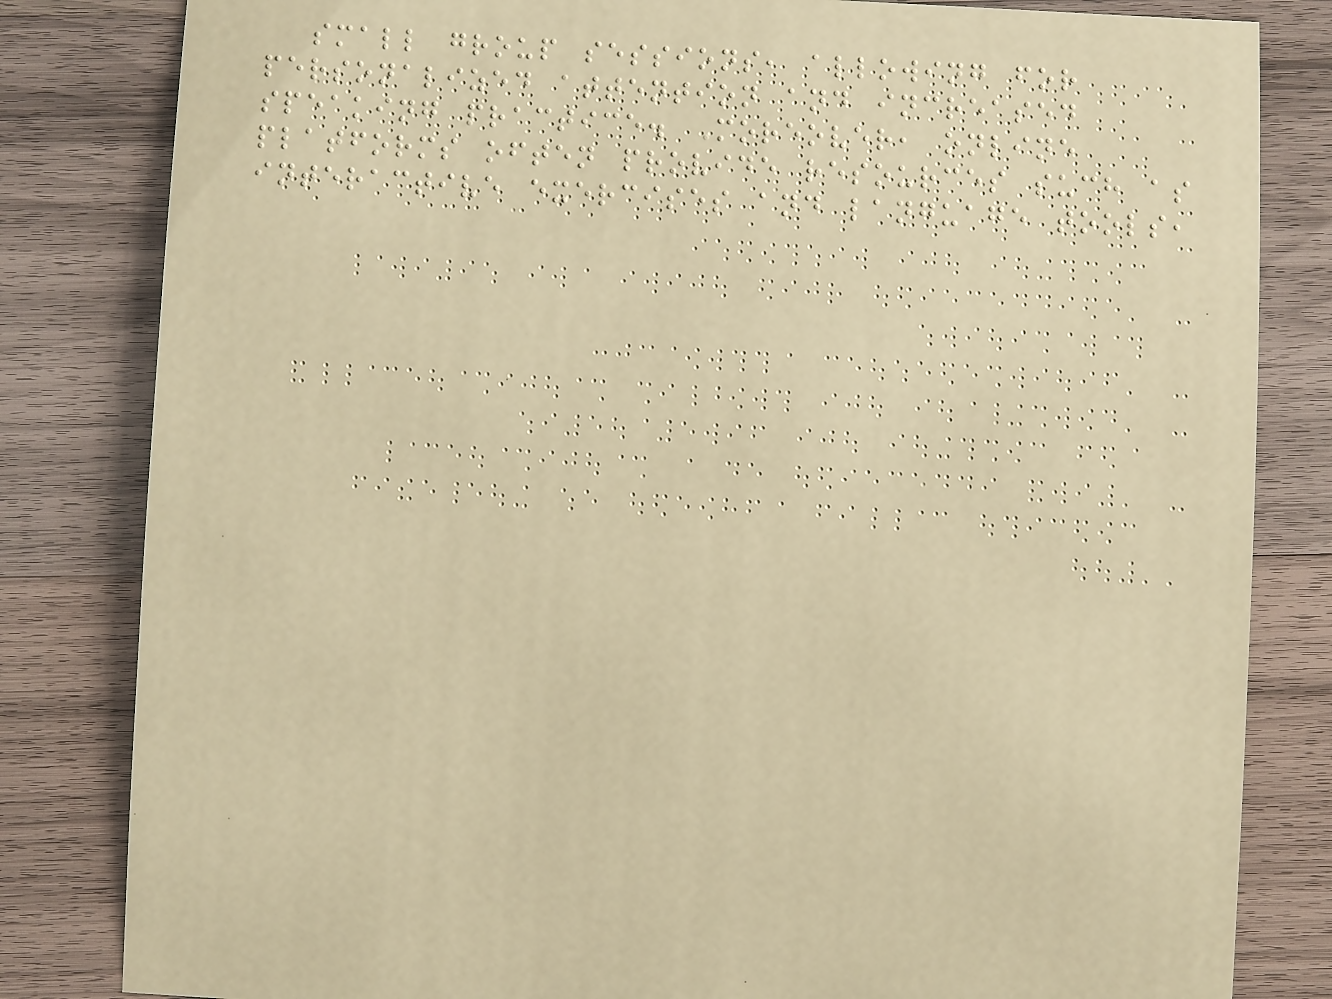small group sessions, allowing for
personalized attention and increased
speaking practice. Moreover, online
platforms often provide resources such as
interactive exercises and language tools,
